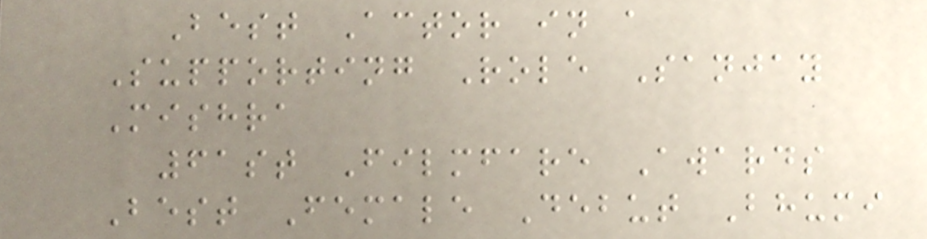Best Actor in a
Supporting Role Sanjay
Mishra
61st Filmfare Awards
Best Female Debut Bhumi
